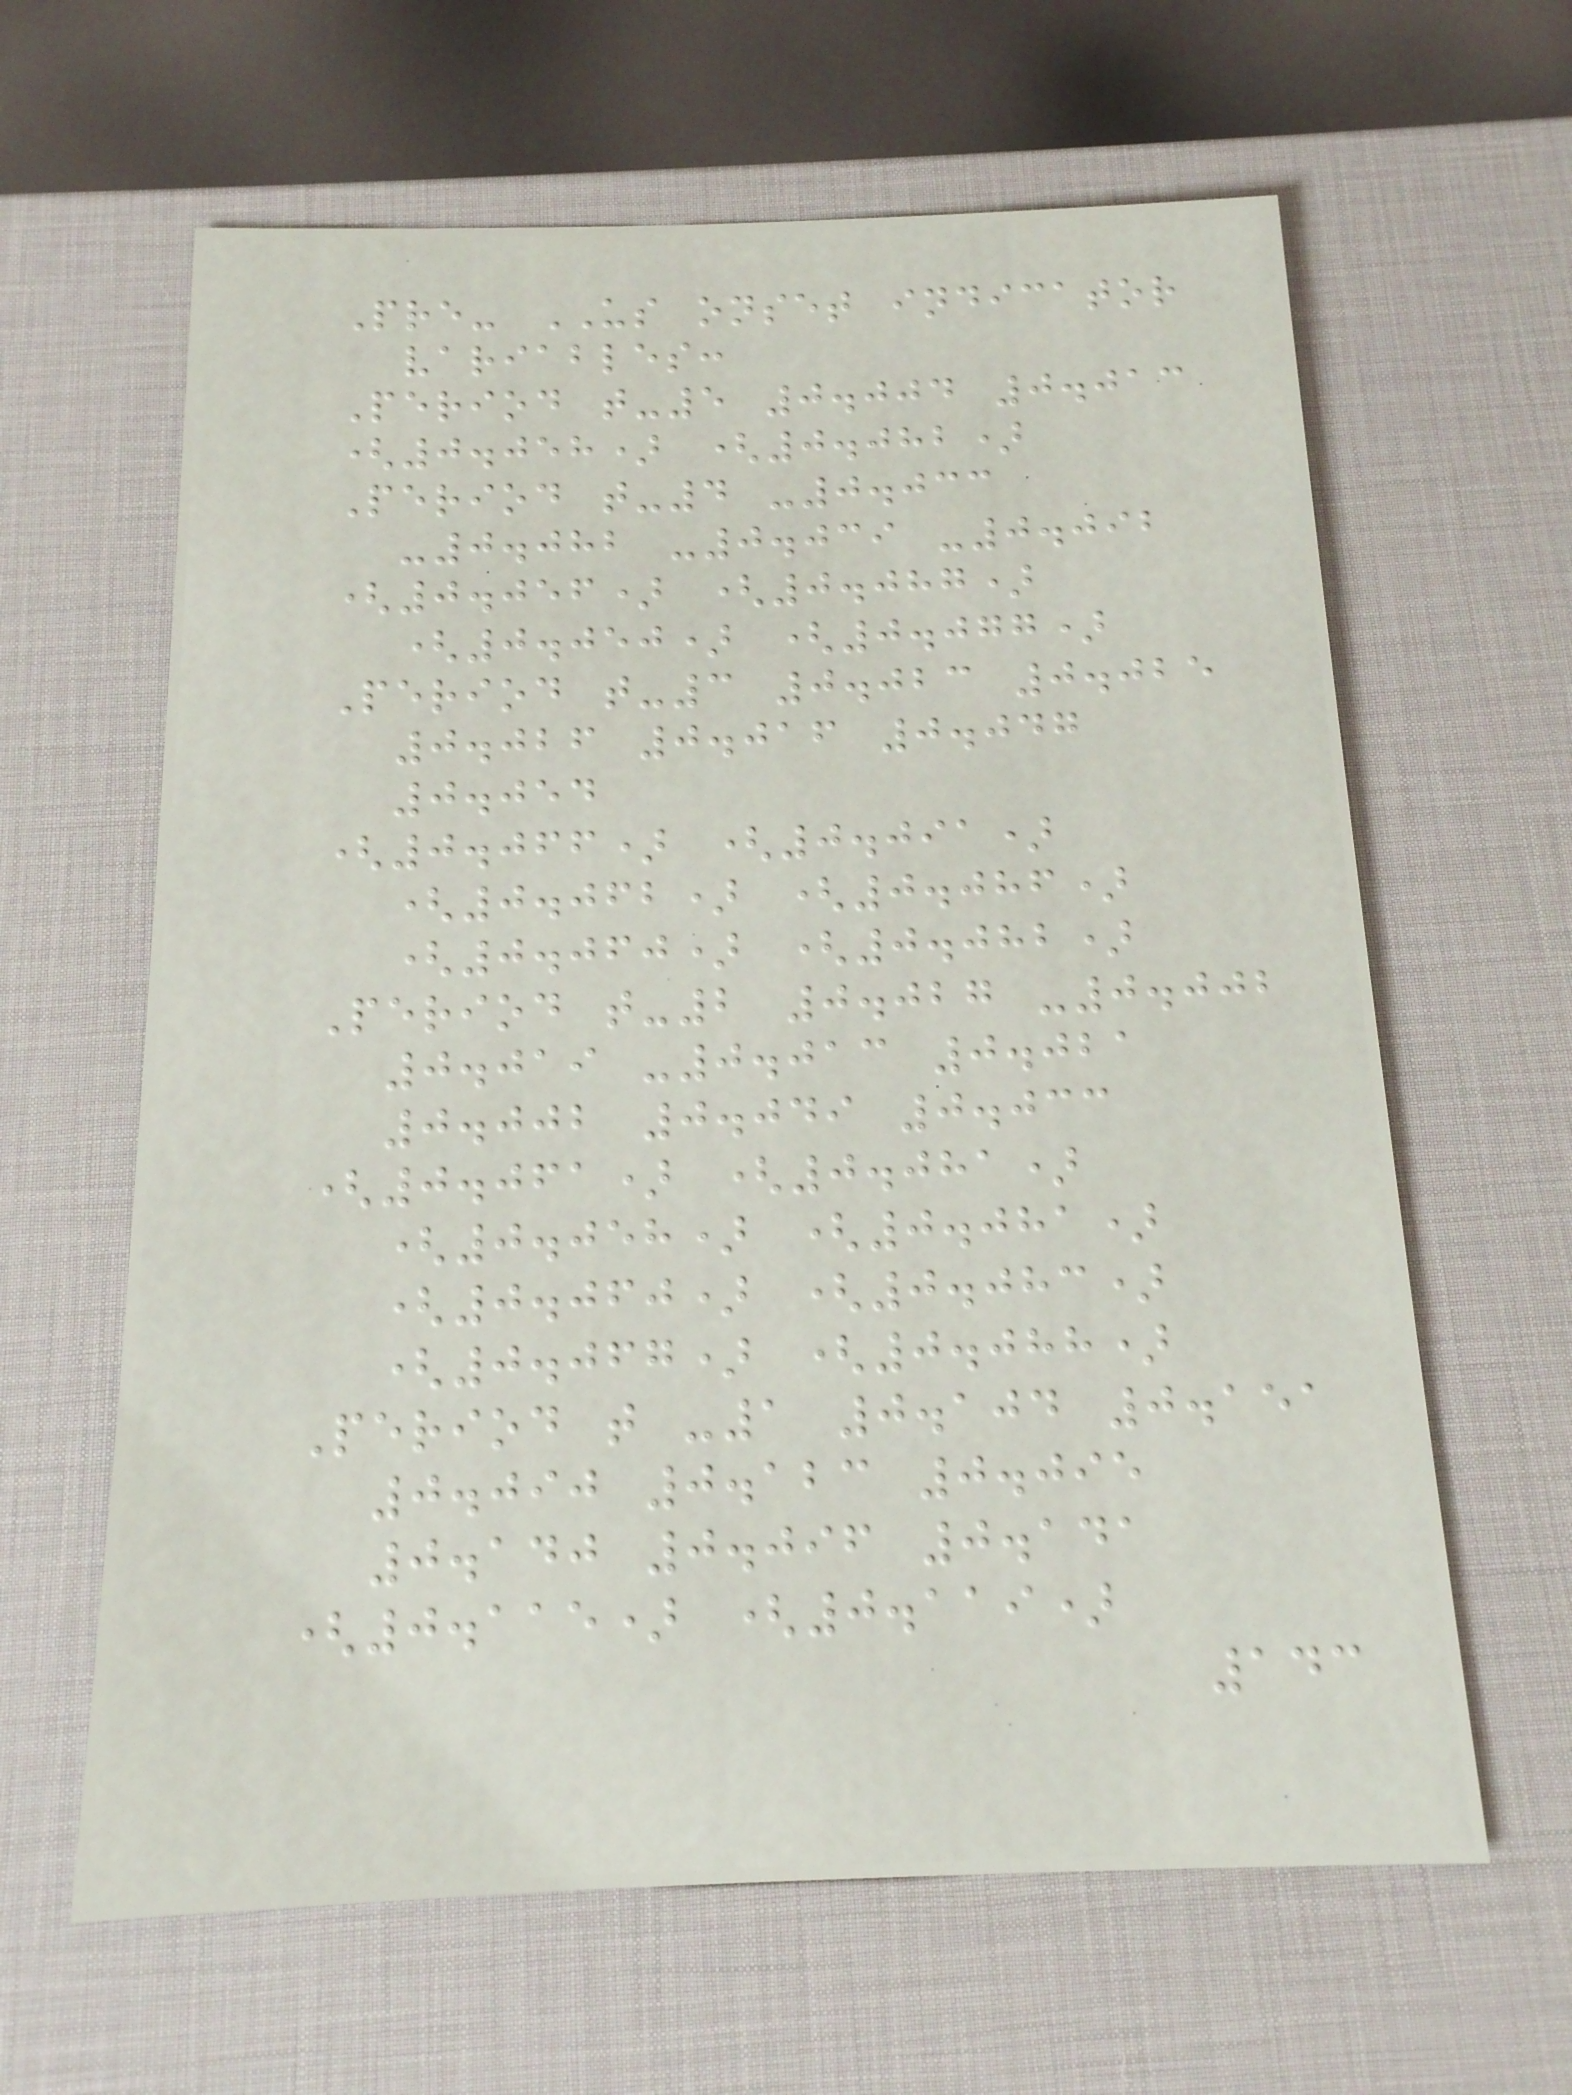Pre- US onset indicator
variables:
Period t-5 0.004 0.013
(0.058) (0.082)
Period t-4 -0.033
-0.082 -0.039 -0.092
(0.056) (0.087)
(0.050) (0.077)
Period t-3 0.023 0.025
0.026 0.016 0.047
0.054
(0.066) (0.091)
(0.062) (0.086)
(0.060) (0.082)
Period t-2 0.027 -0.002
0.019 -0.013 0.021
0.002 0.049 0.033
(0.061) (0.081)
(0.058) (0.081)
(0.060) (0.083)
(0.067) (0.088)
Period t -1 0.104 0.151
0.090 0.123 0.095
0.140 0.096 0.141
(0.115) (0.119)
143
